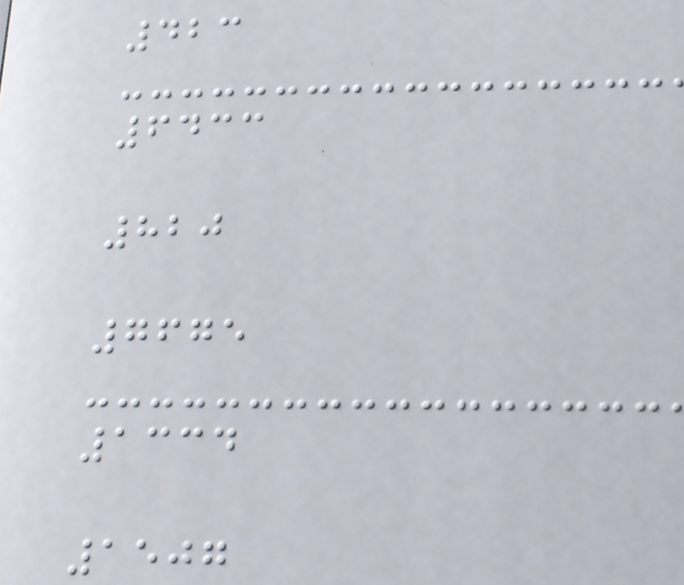423
6433
820
7675
1334
1507
